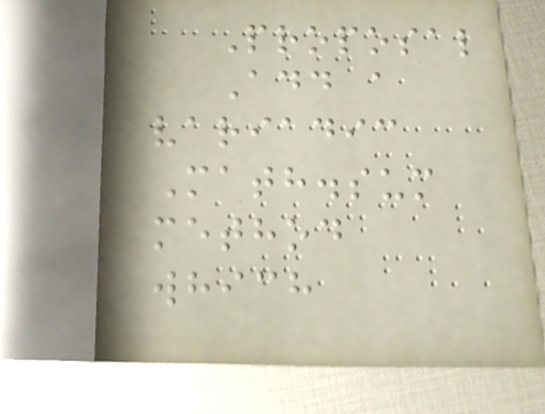Proposal
Add a
variadic
Math.sum
method
which
